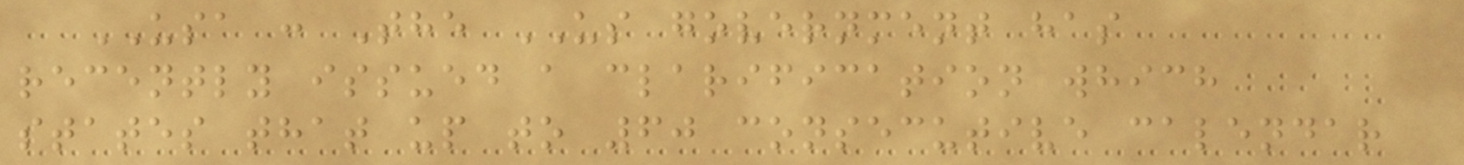USA : The US government has
recently issued a clarification which
states that up to 60 consecutive calendar
